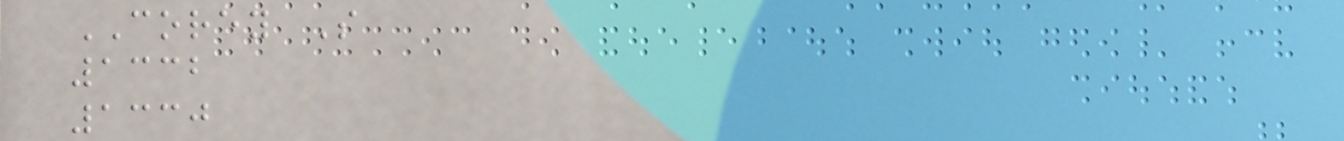COREY S
1332
1330
